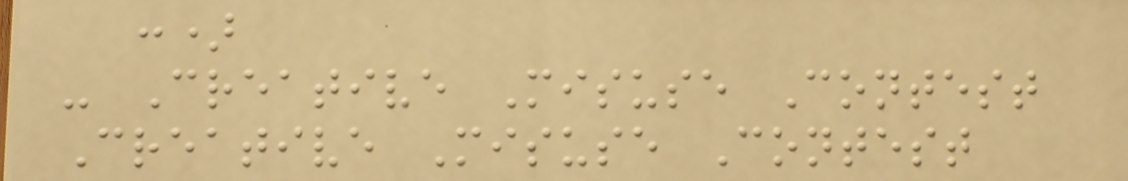:)
- Creative Misuse Contest
Creative Misuse Contest
